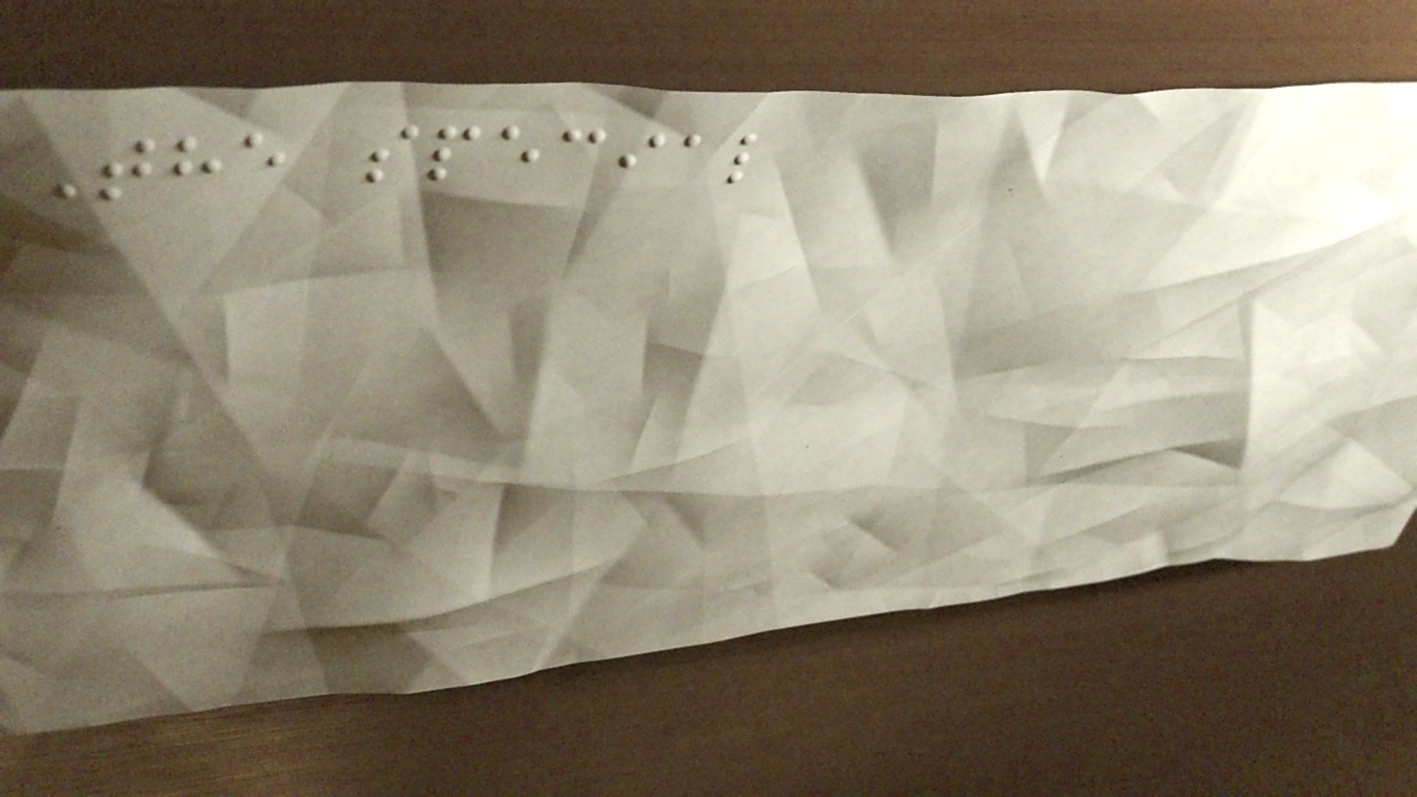The special
